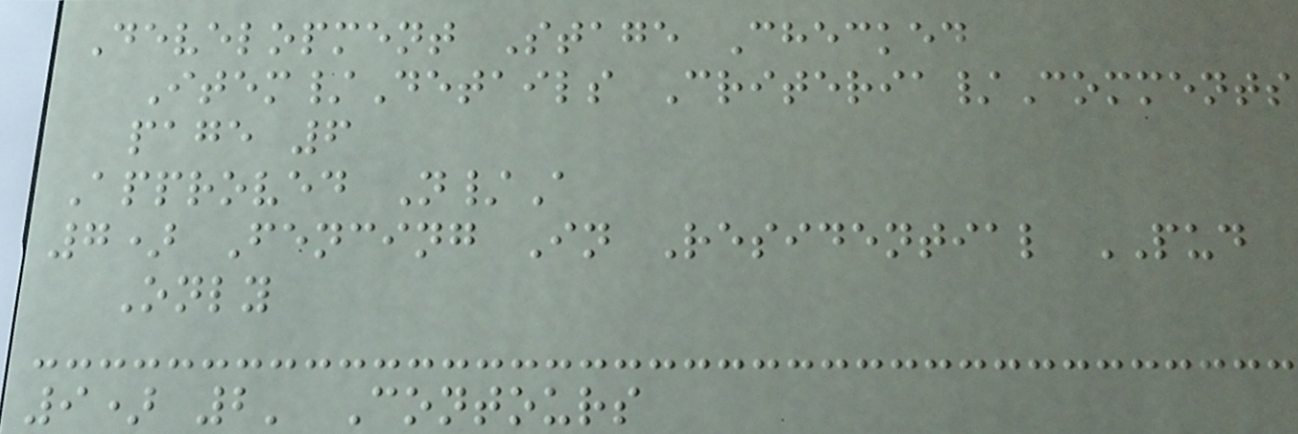Development Stage Checked
Item/Details Criteria/Comments
page 6
Approved N/A
7) Fencing In Residential PUD
Only
9) 2' Contours
